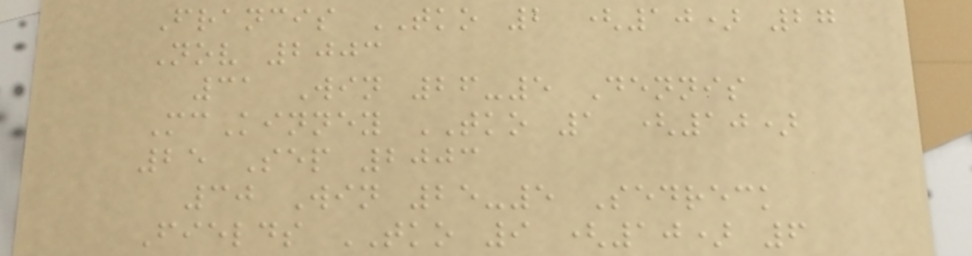Francis TKO 2 (10) 27
Nov 2003
31 Win 26-5 Dennis
McKinney TKO 1 (10)
25 Sep 2003
30 Win 25-5 Sedreck
Fields TKO 9 (10) 6
